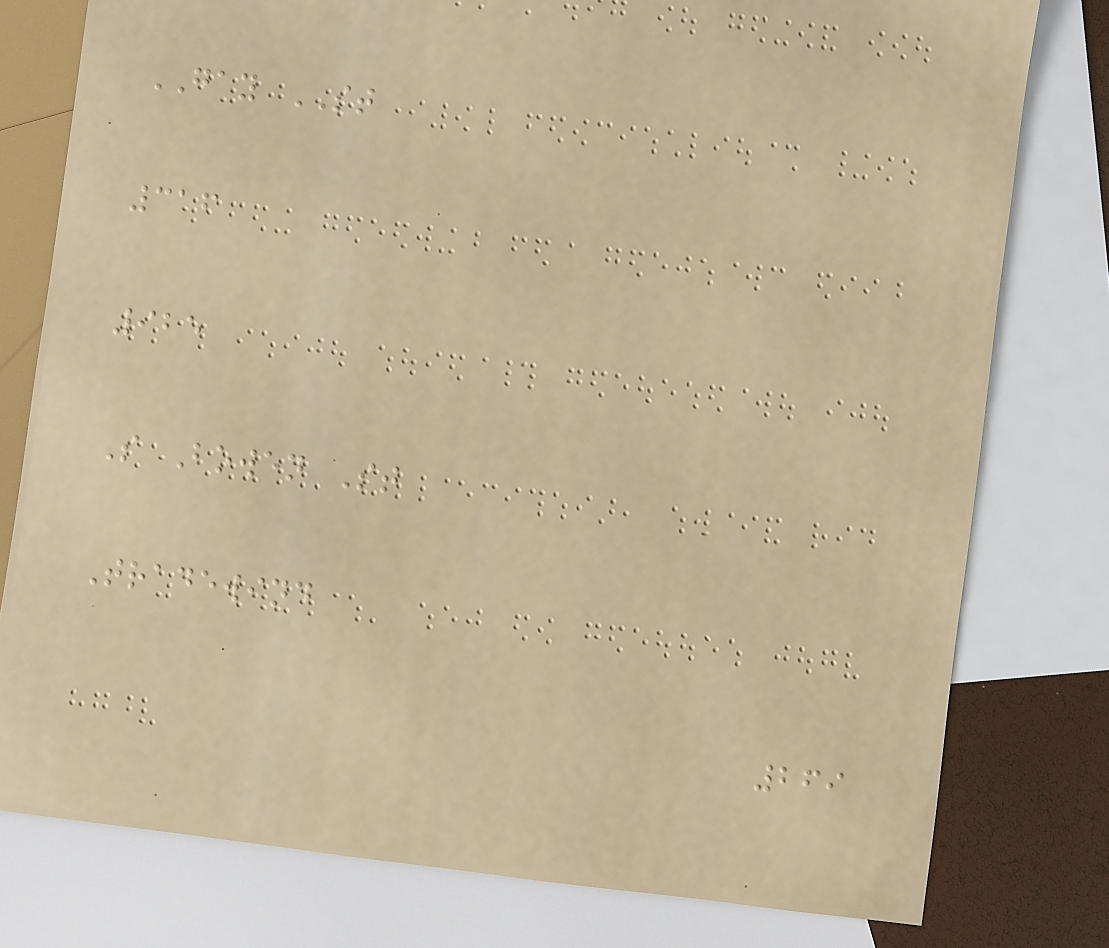GAY ST
316
925
S Bowen St
Tradewind
269
